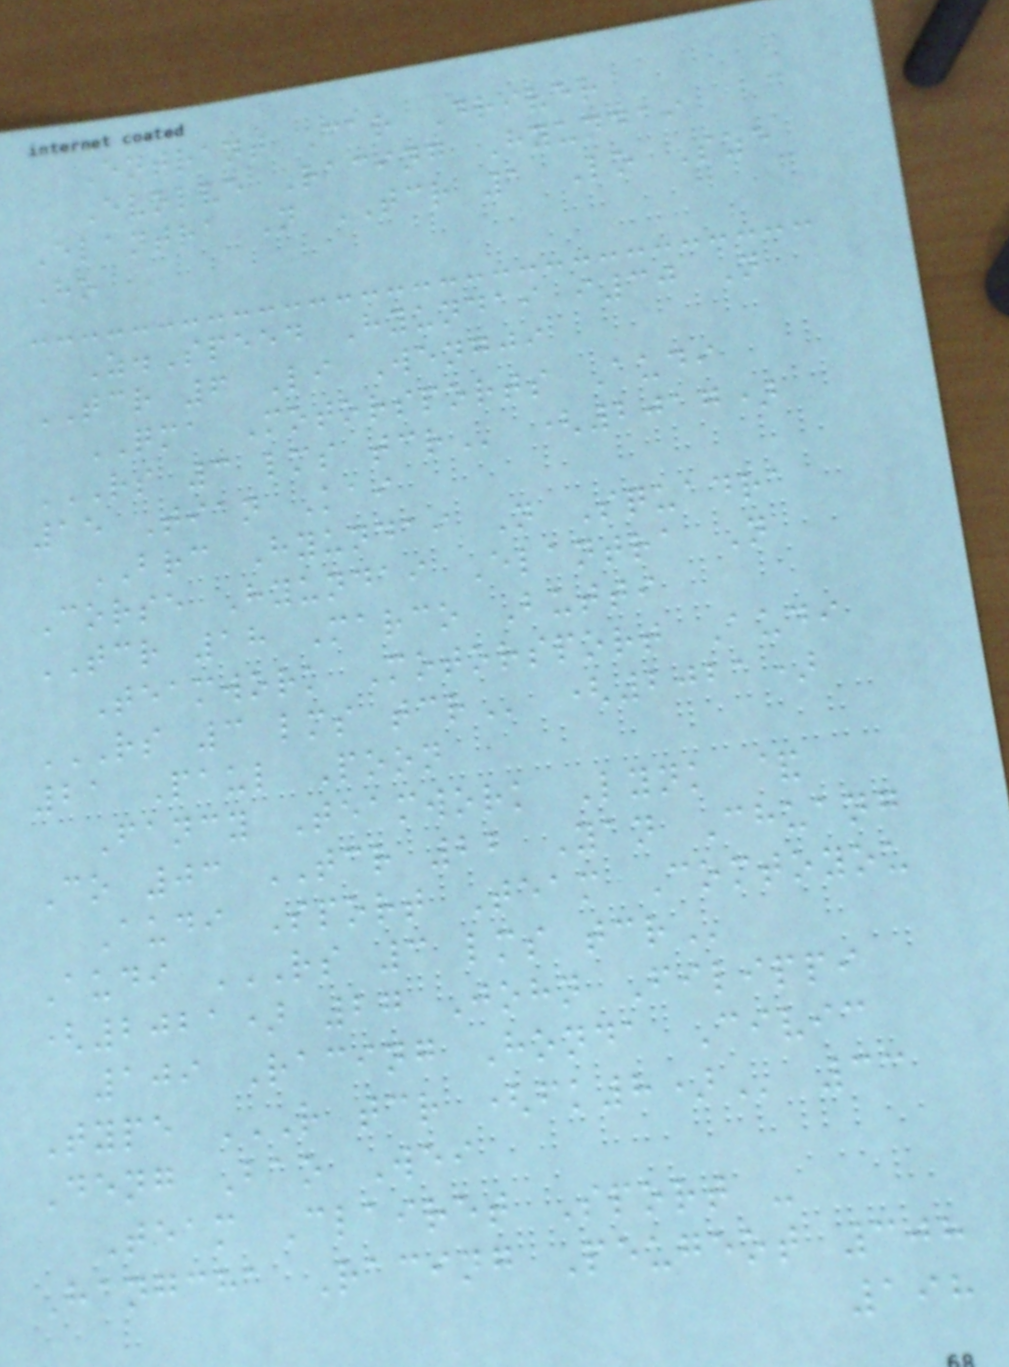Entrant Car Driver
Evolve Racing Hyundai
Elantra N TCR 1 Lo Sze
Ho
Z.Speed Hyundai i30 N
TCR 6 Li Wengji
QMA Motorsports Audi
RS 3 LMS TCR (2017)
15 Tian Kai
BRC Hyundai N Squadra
Corse Hyundai Elantra N
TCR 18 Marco Butti
Teamwork Motorsport Audi
RS 3 LMS TCR (2021)
21 Paul Poon
Fancy Teamwork Lynk &
Co 03 TCR 22 Yan Chuang
Audi Sport Team Comtoyou
Audi RS 3 LMS TCR
(2021) 27 John Filippi
109 Racing Honda Civic
Type R TCR (FK8) 33
Deng Bao Wei
Team Clairet Sport -
Hangcha Racing Peugeot 308
198
